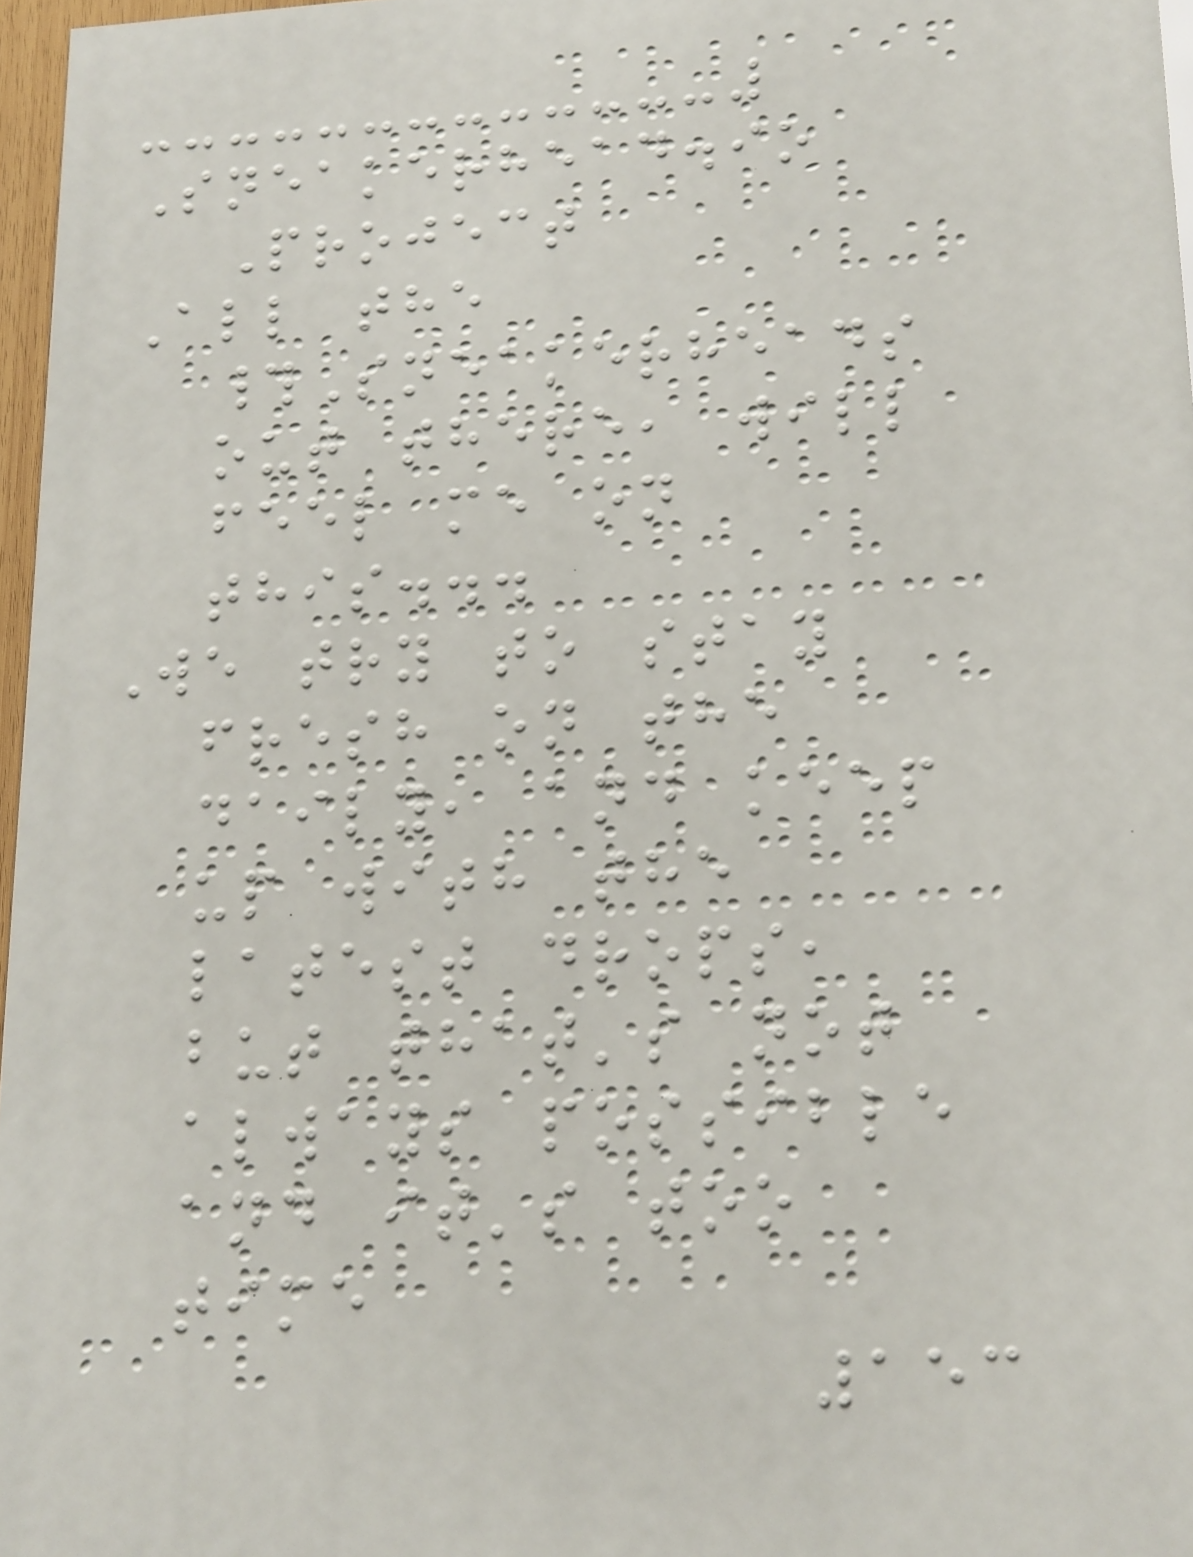Sneakerhead.io
Project
All the
#Sneakerheads
out there, will
feel me on
this...
We try to stay
fresh on the
daily, and keep
up with the
latest drops,
but that's not
always possible
and it's too
time
153
